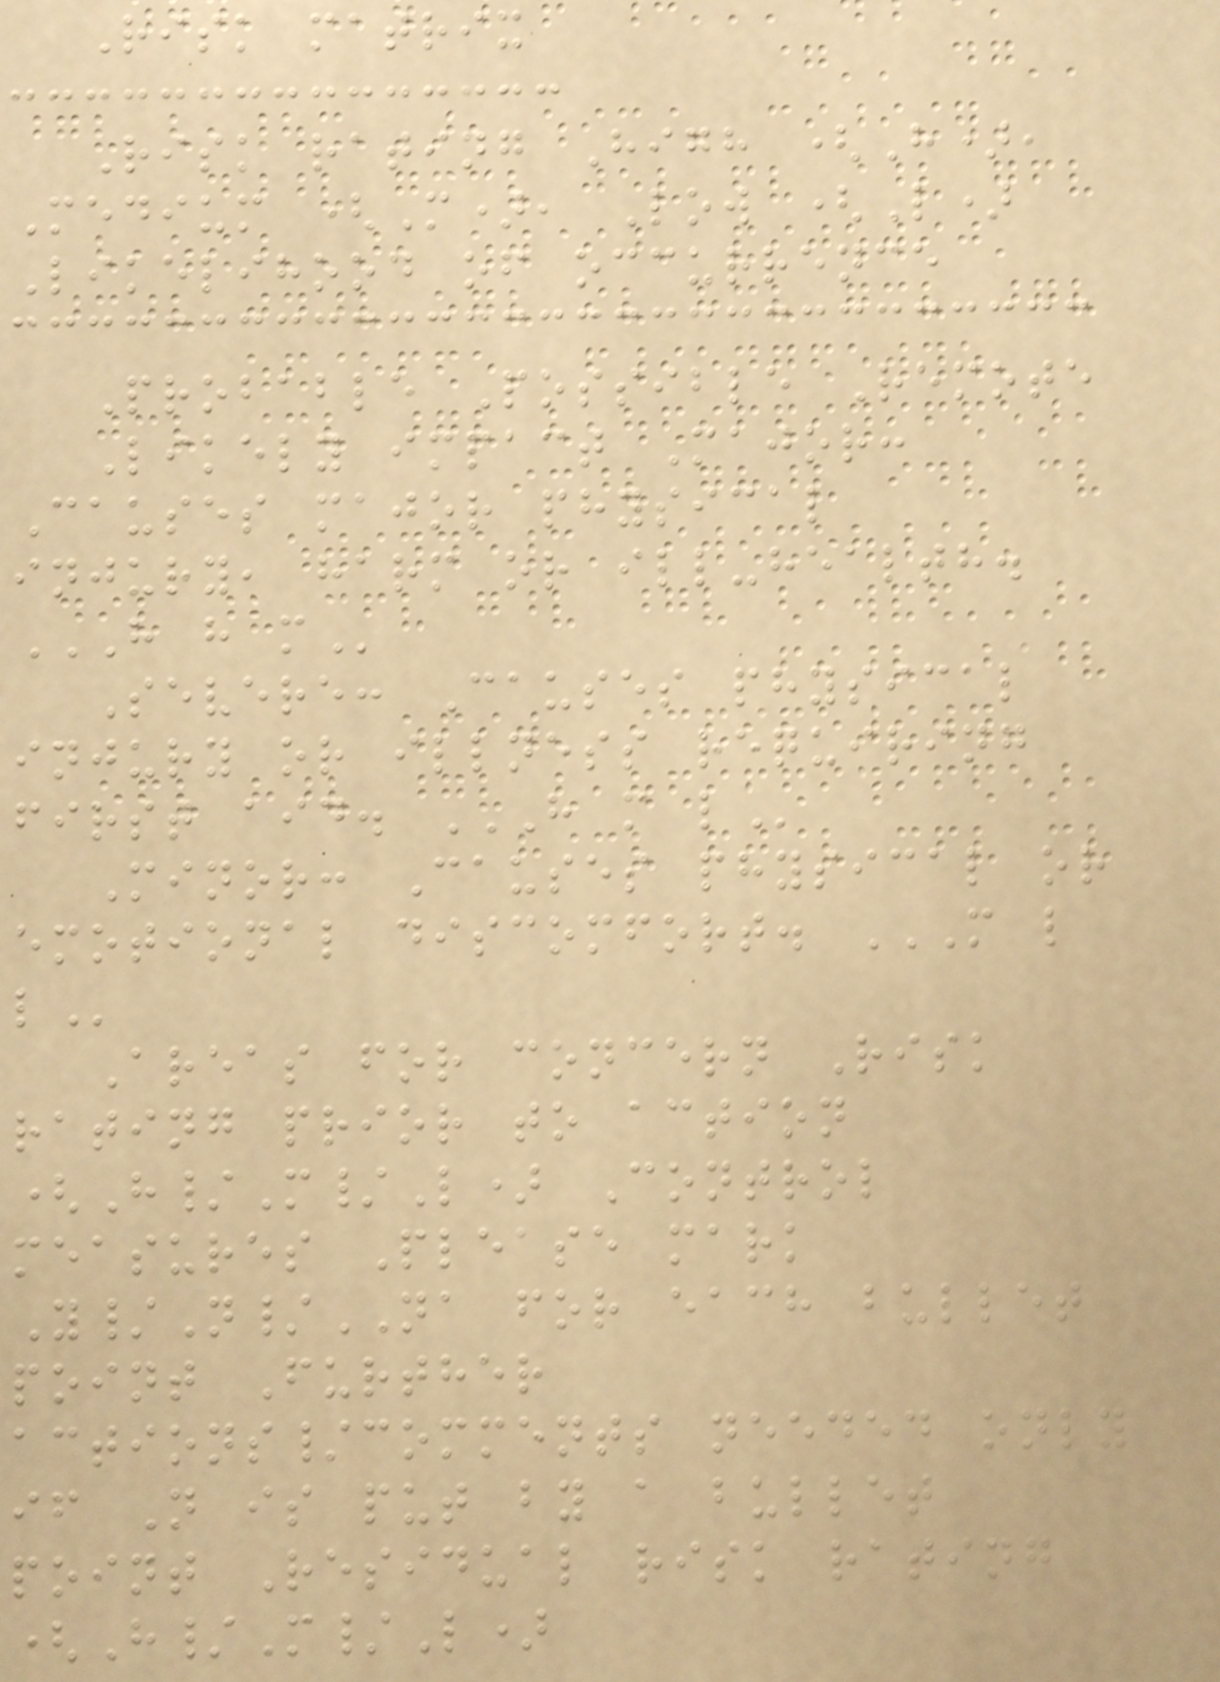Risk matrix
Risk rating High (H),
Medium (M), Low (L)
Likelihood of occurrence
Probable Possible Remote
Likely impact Major:
Causes major physical
injury, harm or ill-health.
H H M
Severe: Causes physical
injury or illness requiring
first aid. H M L
Minor: Causes physical or
emotional discomfort. M L
L
Areas for concern Risk
rating prior to action
(H/M/L) Control
measures Please mark
Y/N/NA for each bullet
point Further
actions/comments needed only
if N is put by a bullet
point Residual risk rating
(H/M/L)
